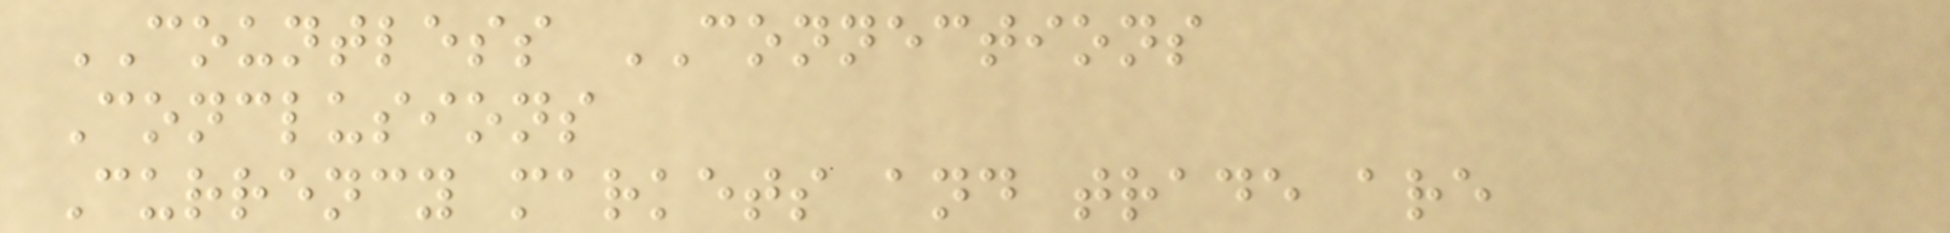COUNTLESS CONNECTIONS
Conclusions
Currency markets and trade are
